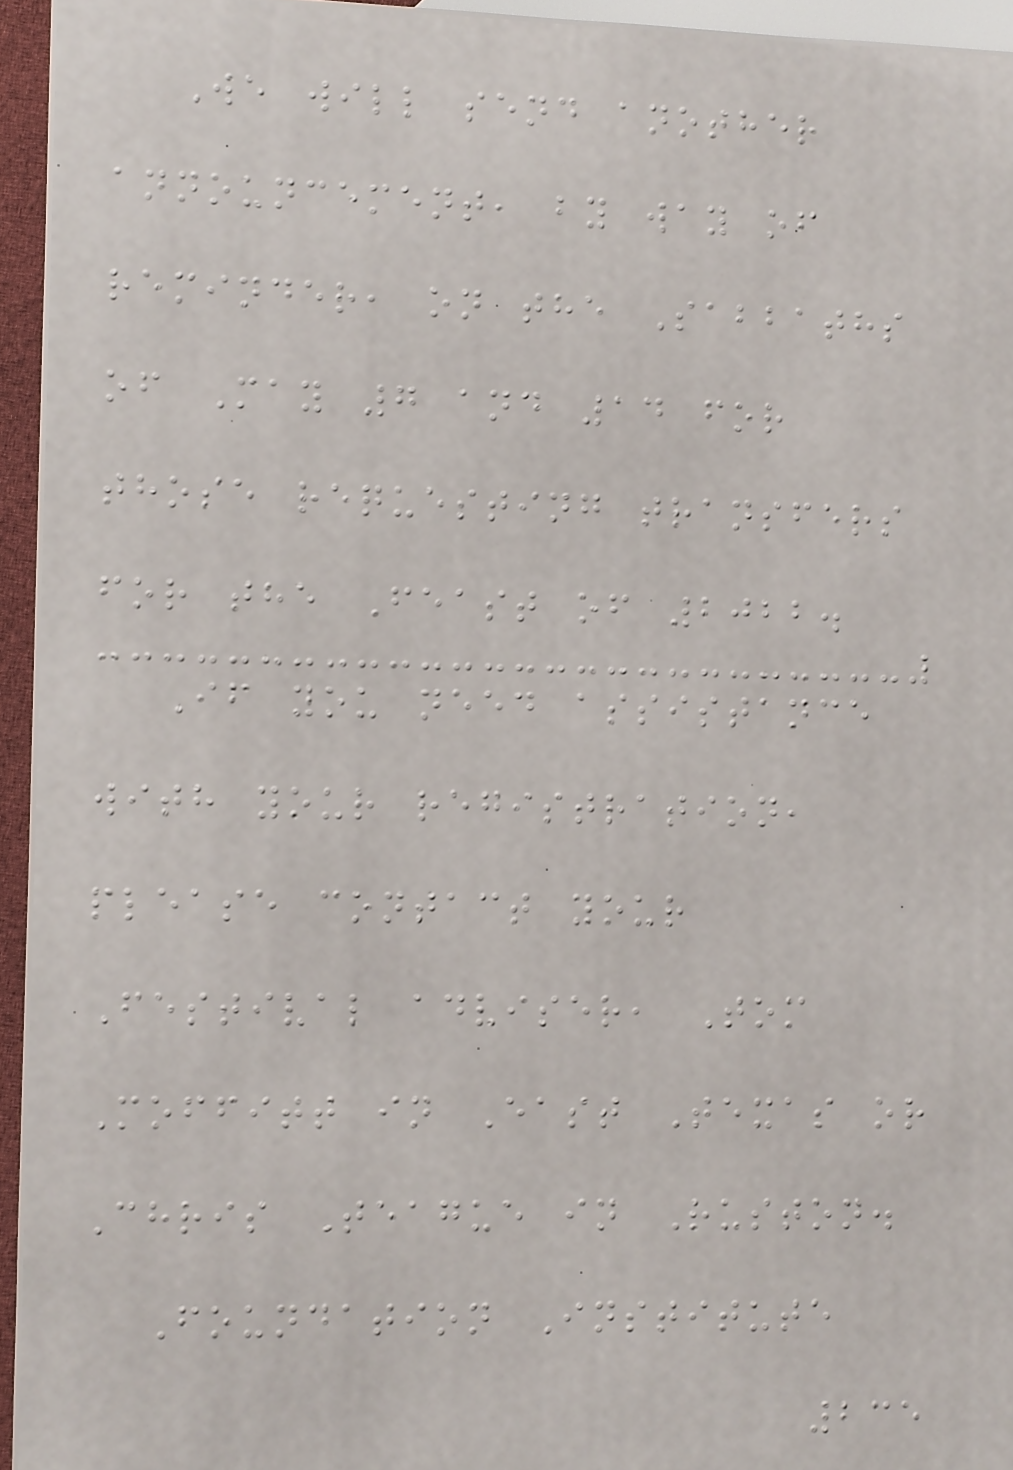We will send another
announcement, by way of
reminder, on the Sabbaths
of May 7 and 14 for
those requesting transfers
for the Feast of 2022.
If you need assistance
with your registration,
please contact your
Festival adviser, Tom
Moffitt in East Texas or
Chris Teague in Ruston.
Foundation Institute
235
